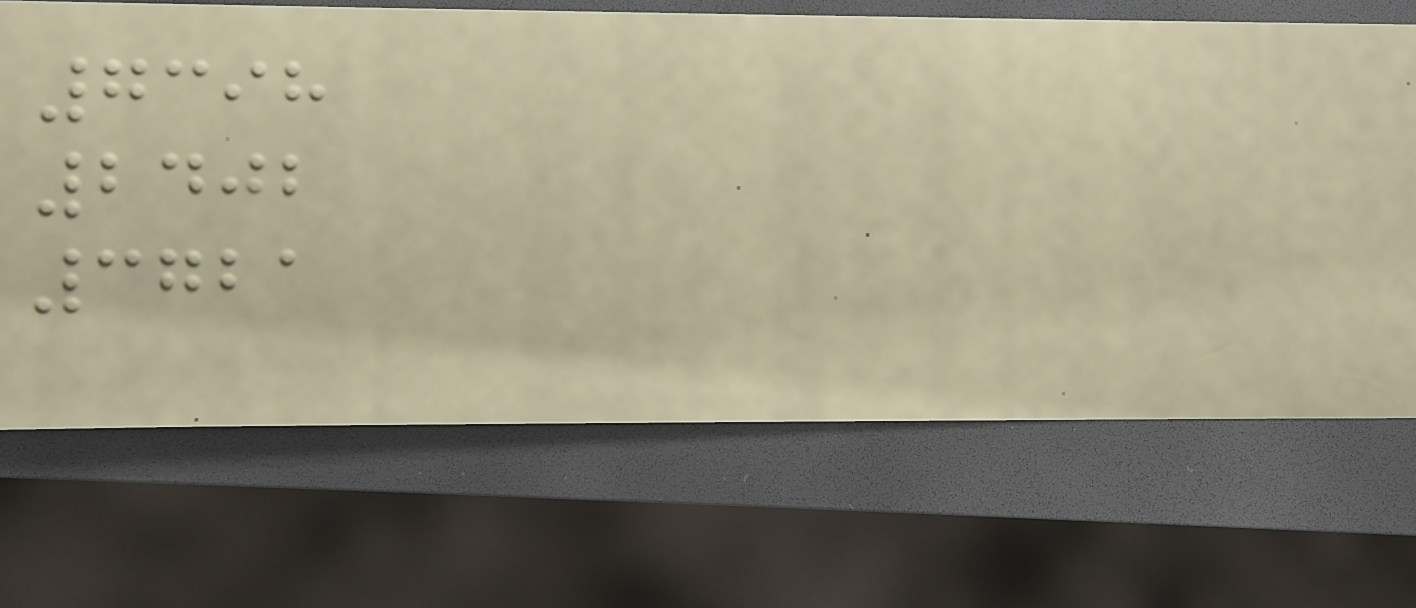7398
2402
3721
